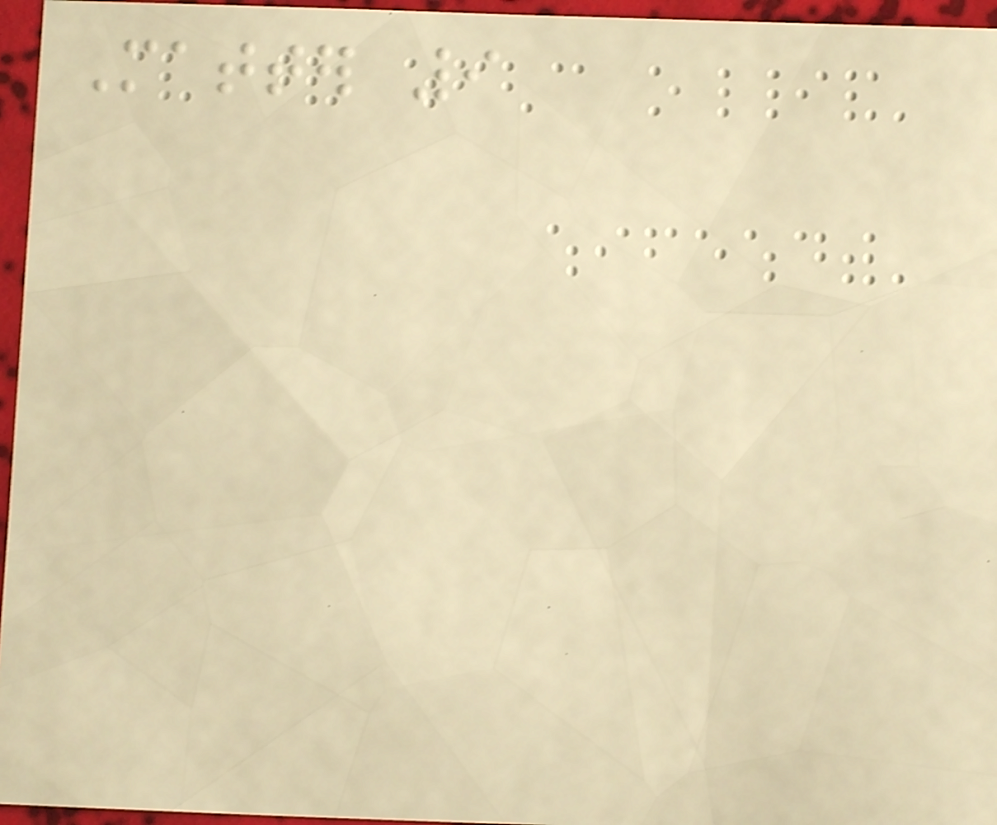Matter 9
